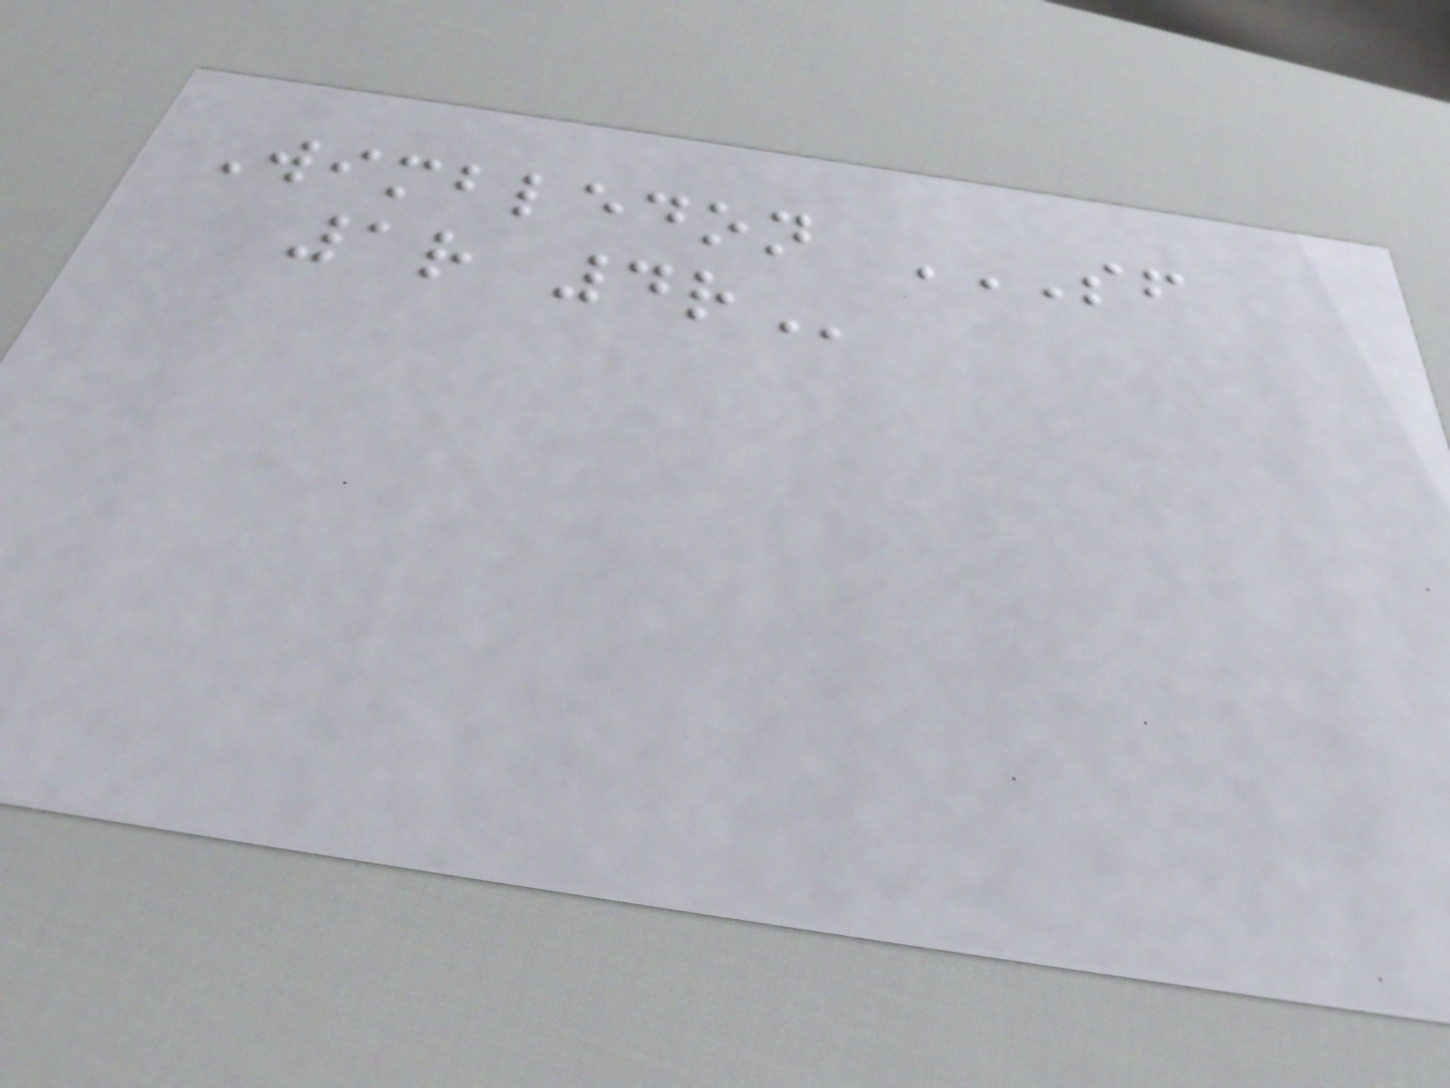Wimbledon SF
1R 4R
